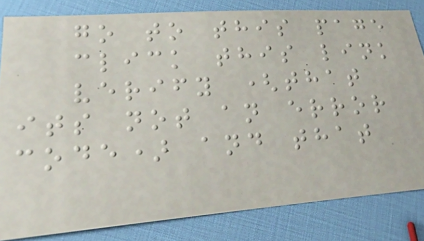go to this page
click this link
verify (that
its not an error
code) and that
